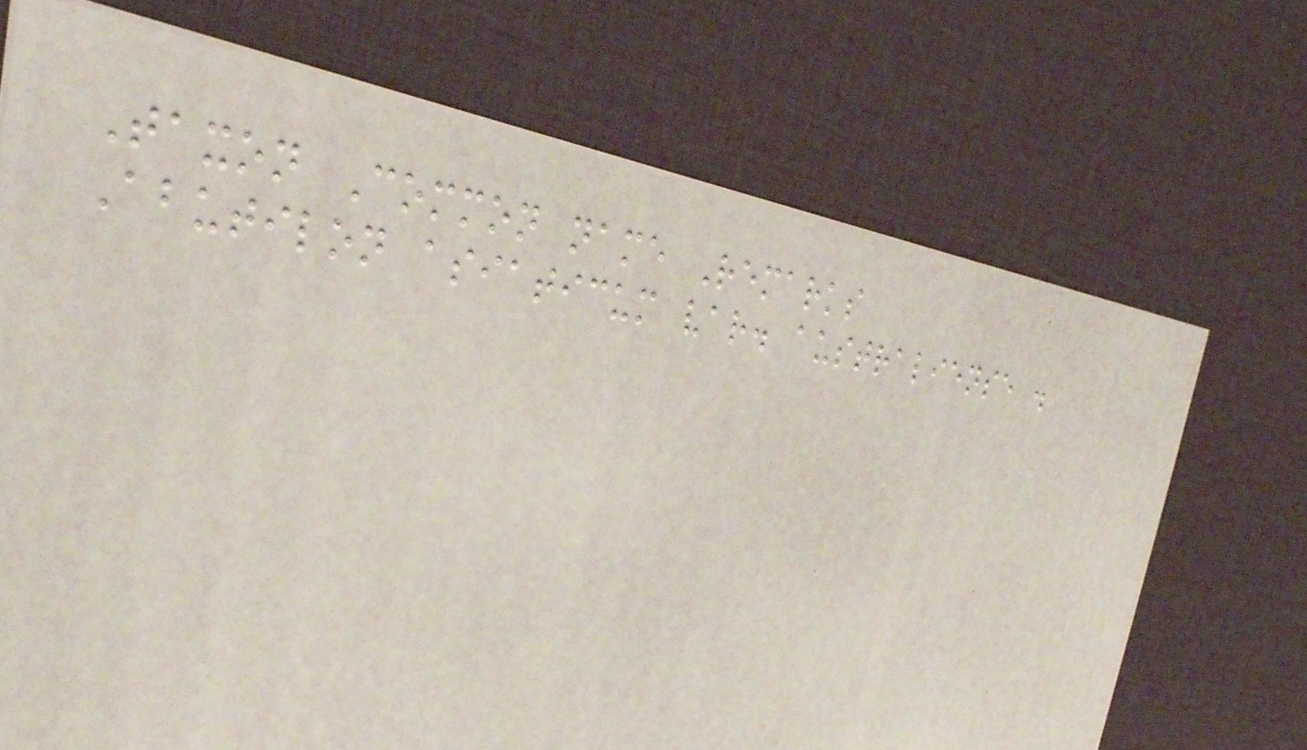Taxon Common name Remarks
Abutilon asiaticum var. australiense .
